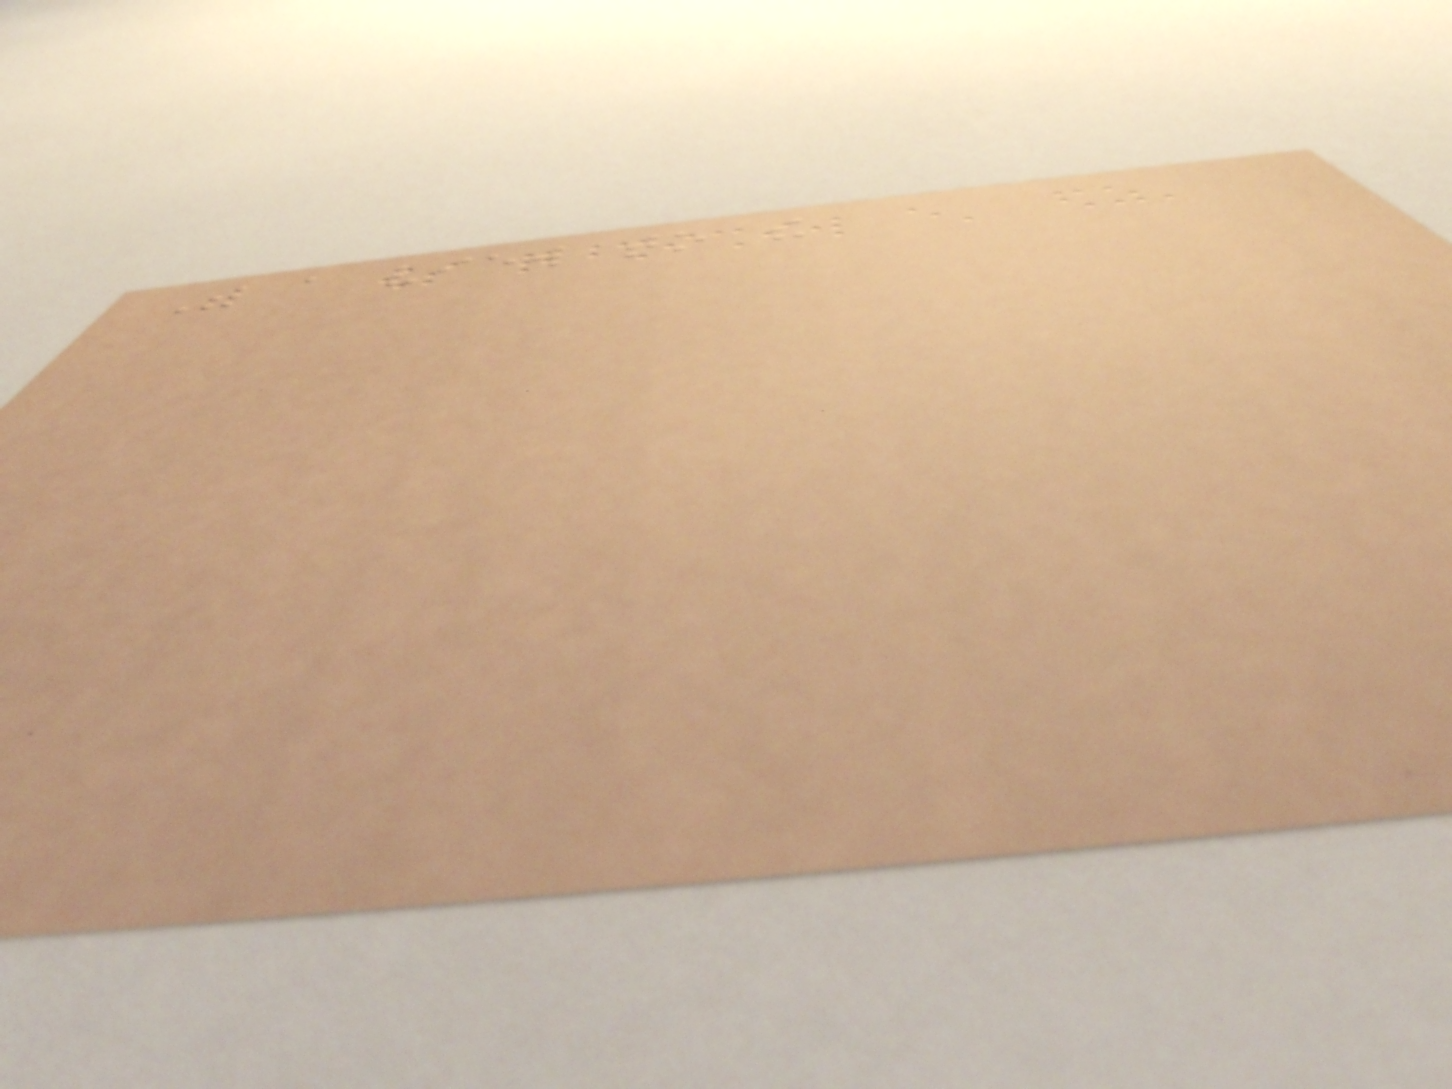With a view to the
